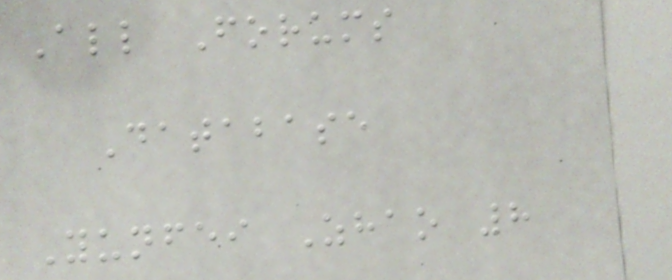All Forums
Database
Yunfei Zhao 8
